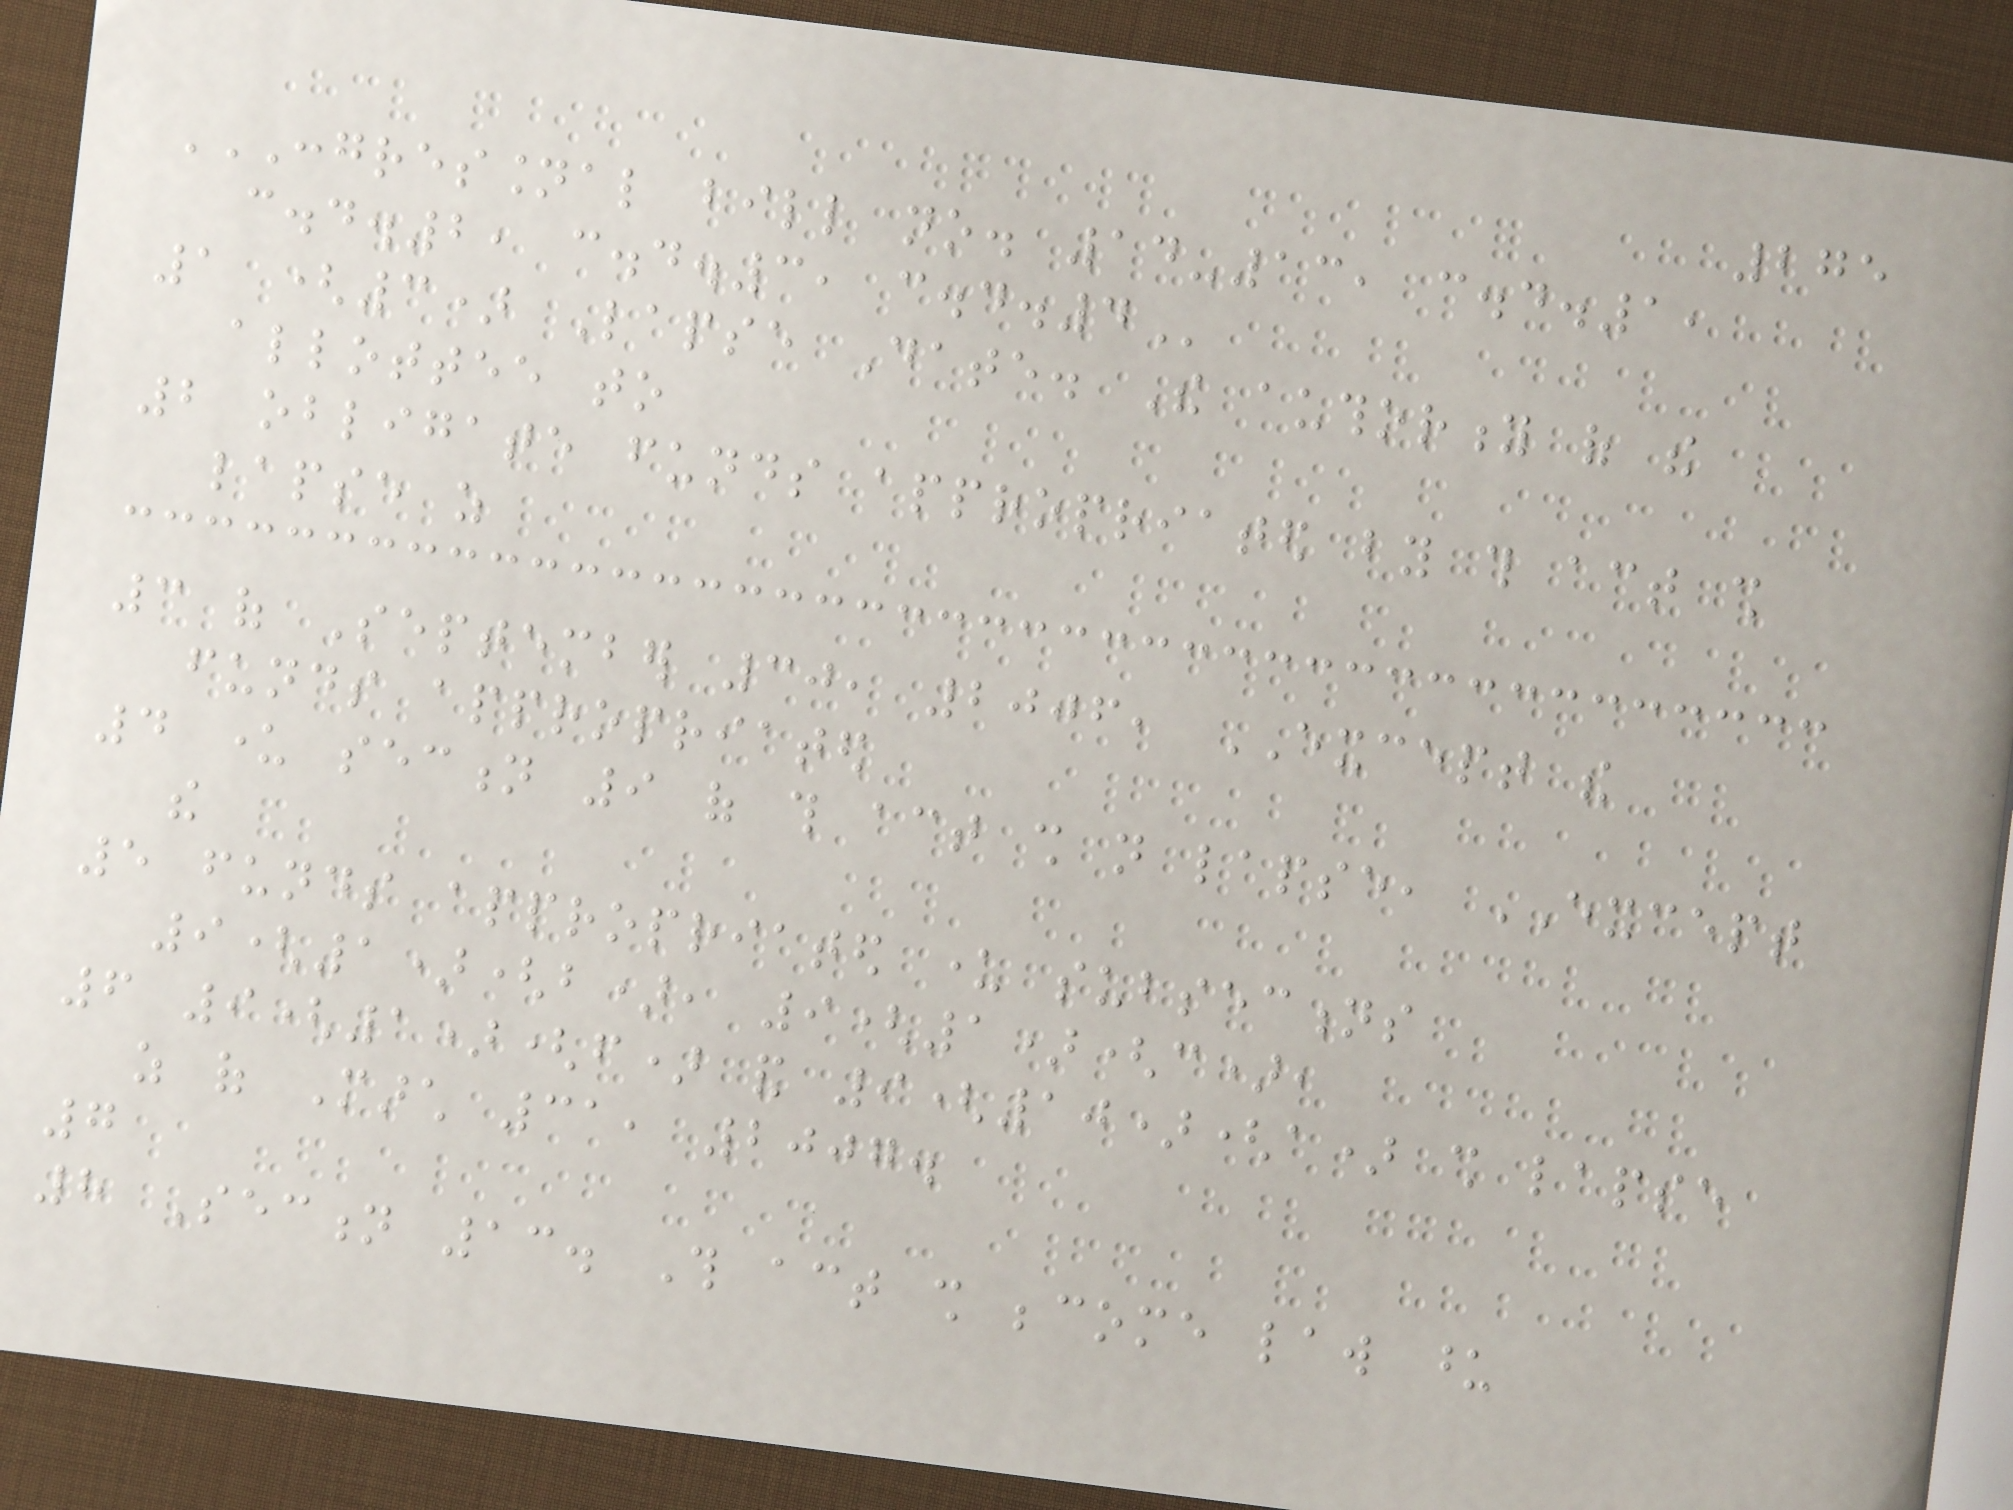275
CONGRESSIONAL BILL NO. 14-13, C.D.1,
C.D.2, C.D.3, C.D.4
1 (3) Lapse Date. The authority of the
allottee to
2 obligate funds appropriated by this act shall
lapse as
3 of September 30, 2006, EXCEPT the
funds appropriated
4 under section 9 of this act shall not lapse, EXCEPT
the
5 funds appropriated under subsections
9(1)(b), 9(1)(c),
6 9(1)(f) and 9(10)(a) shall lapse
as of March 31, 2007.
7
8 Section 13. This act shall become law upon
